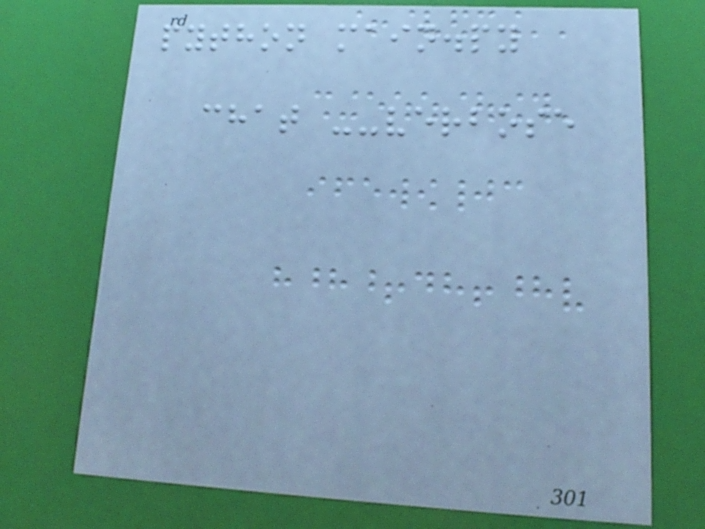python main.py
chat --verbose
